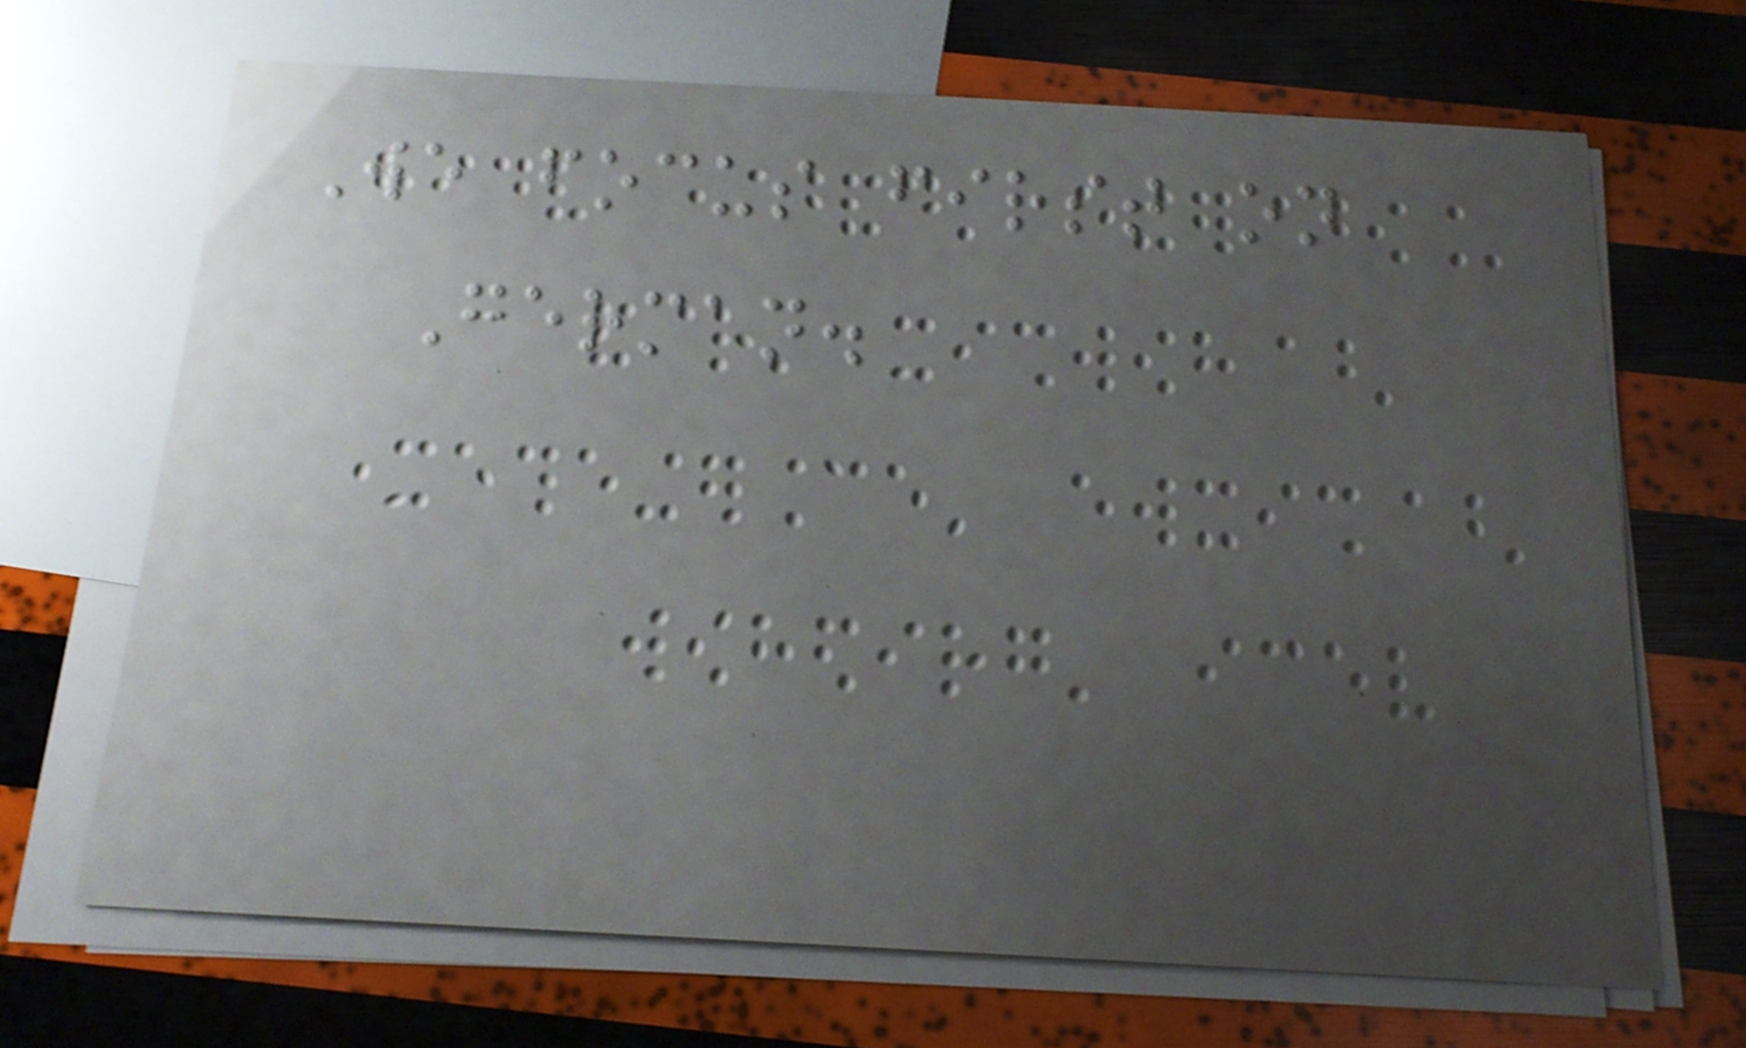We focus first on
German.
